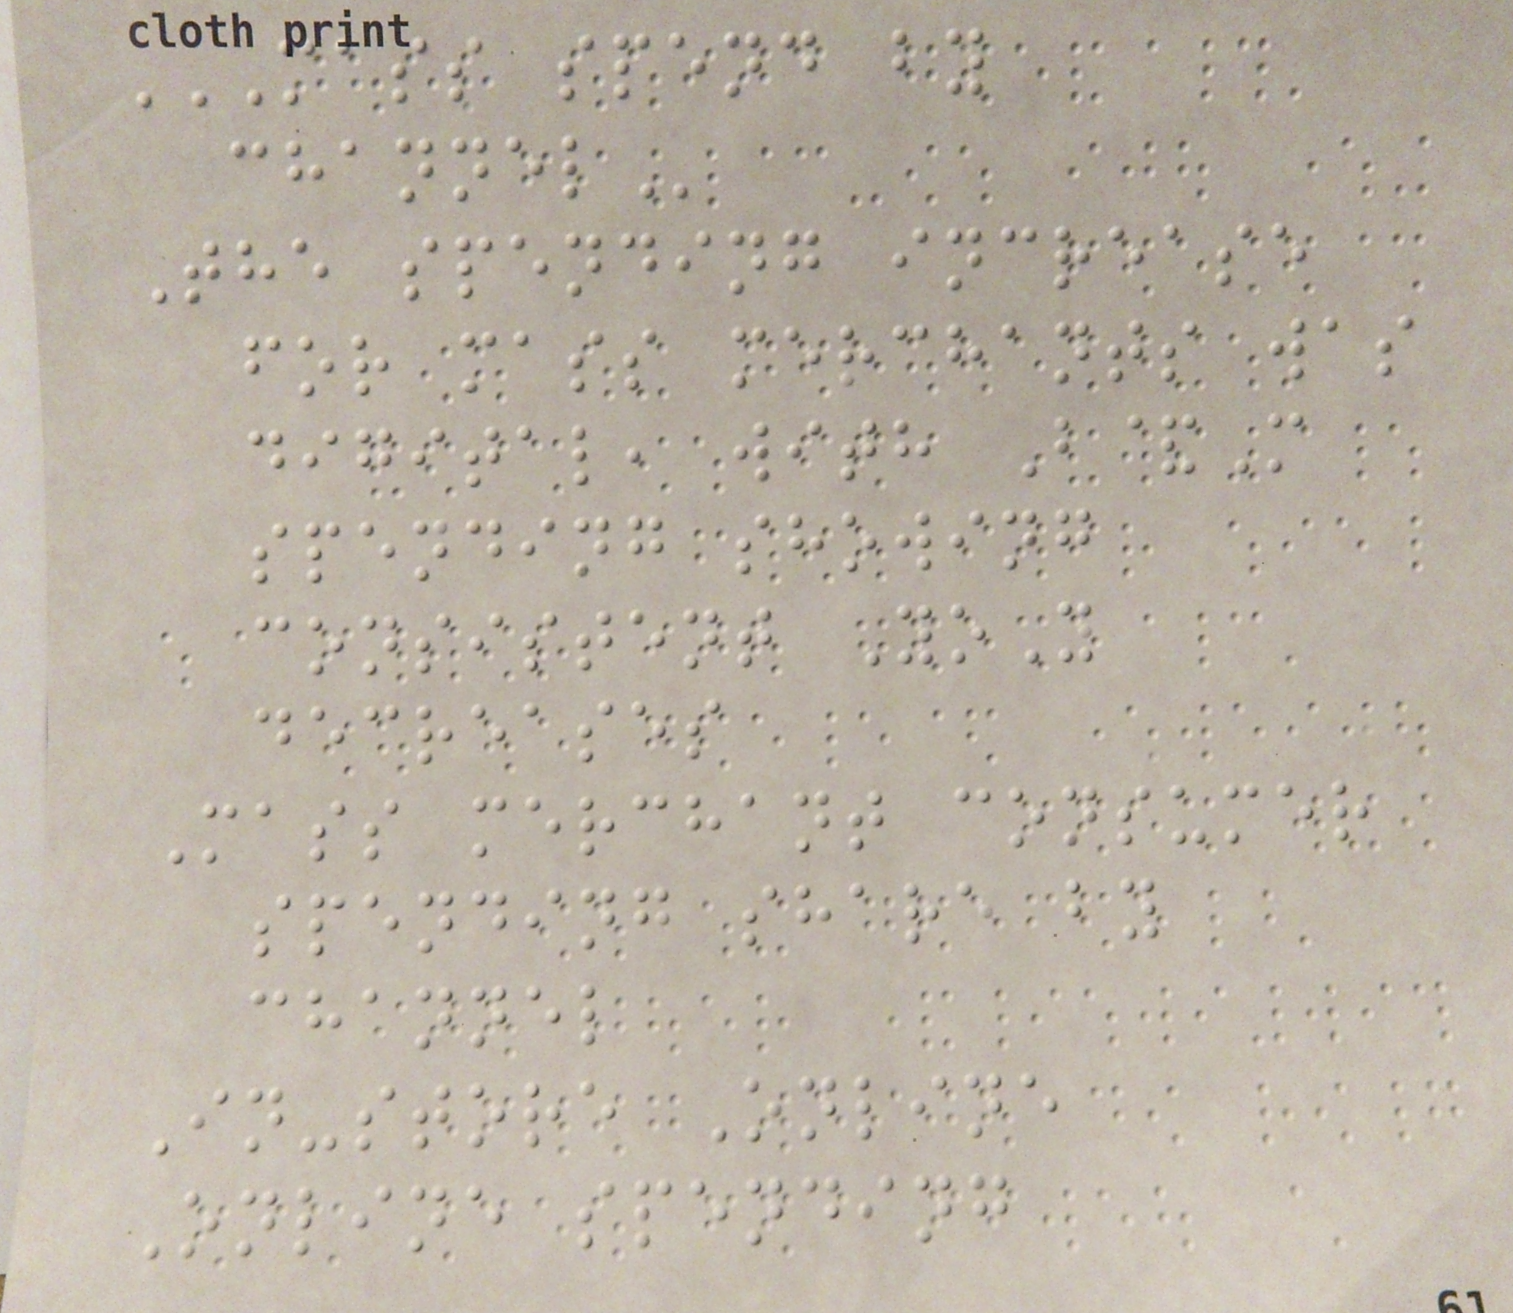MASS SPEND BY
CHANNEL
The spending increase
for mass merchants was
digital, with B&M
spending showing
consistent YoY
decreases
Mass merchant consumer
spending share by
channel
In-store Online
Online spending
